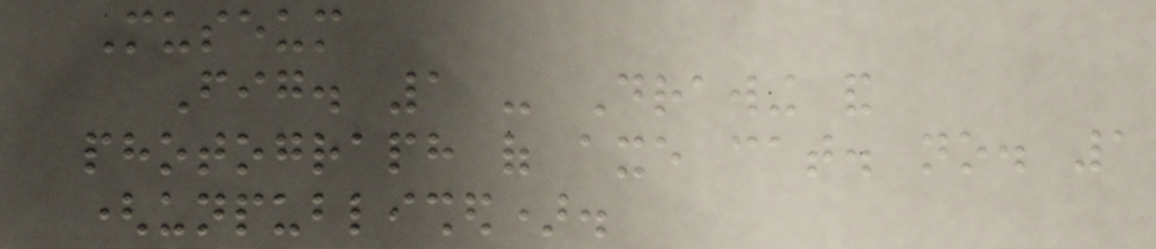Museum
Fig. 1 - Drawing and
photograph of axe cat. no. 1
(unpublished).
